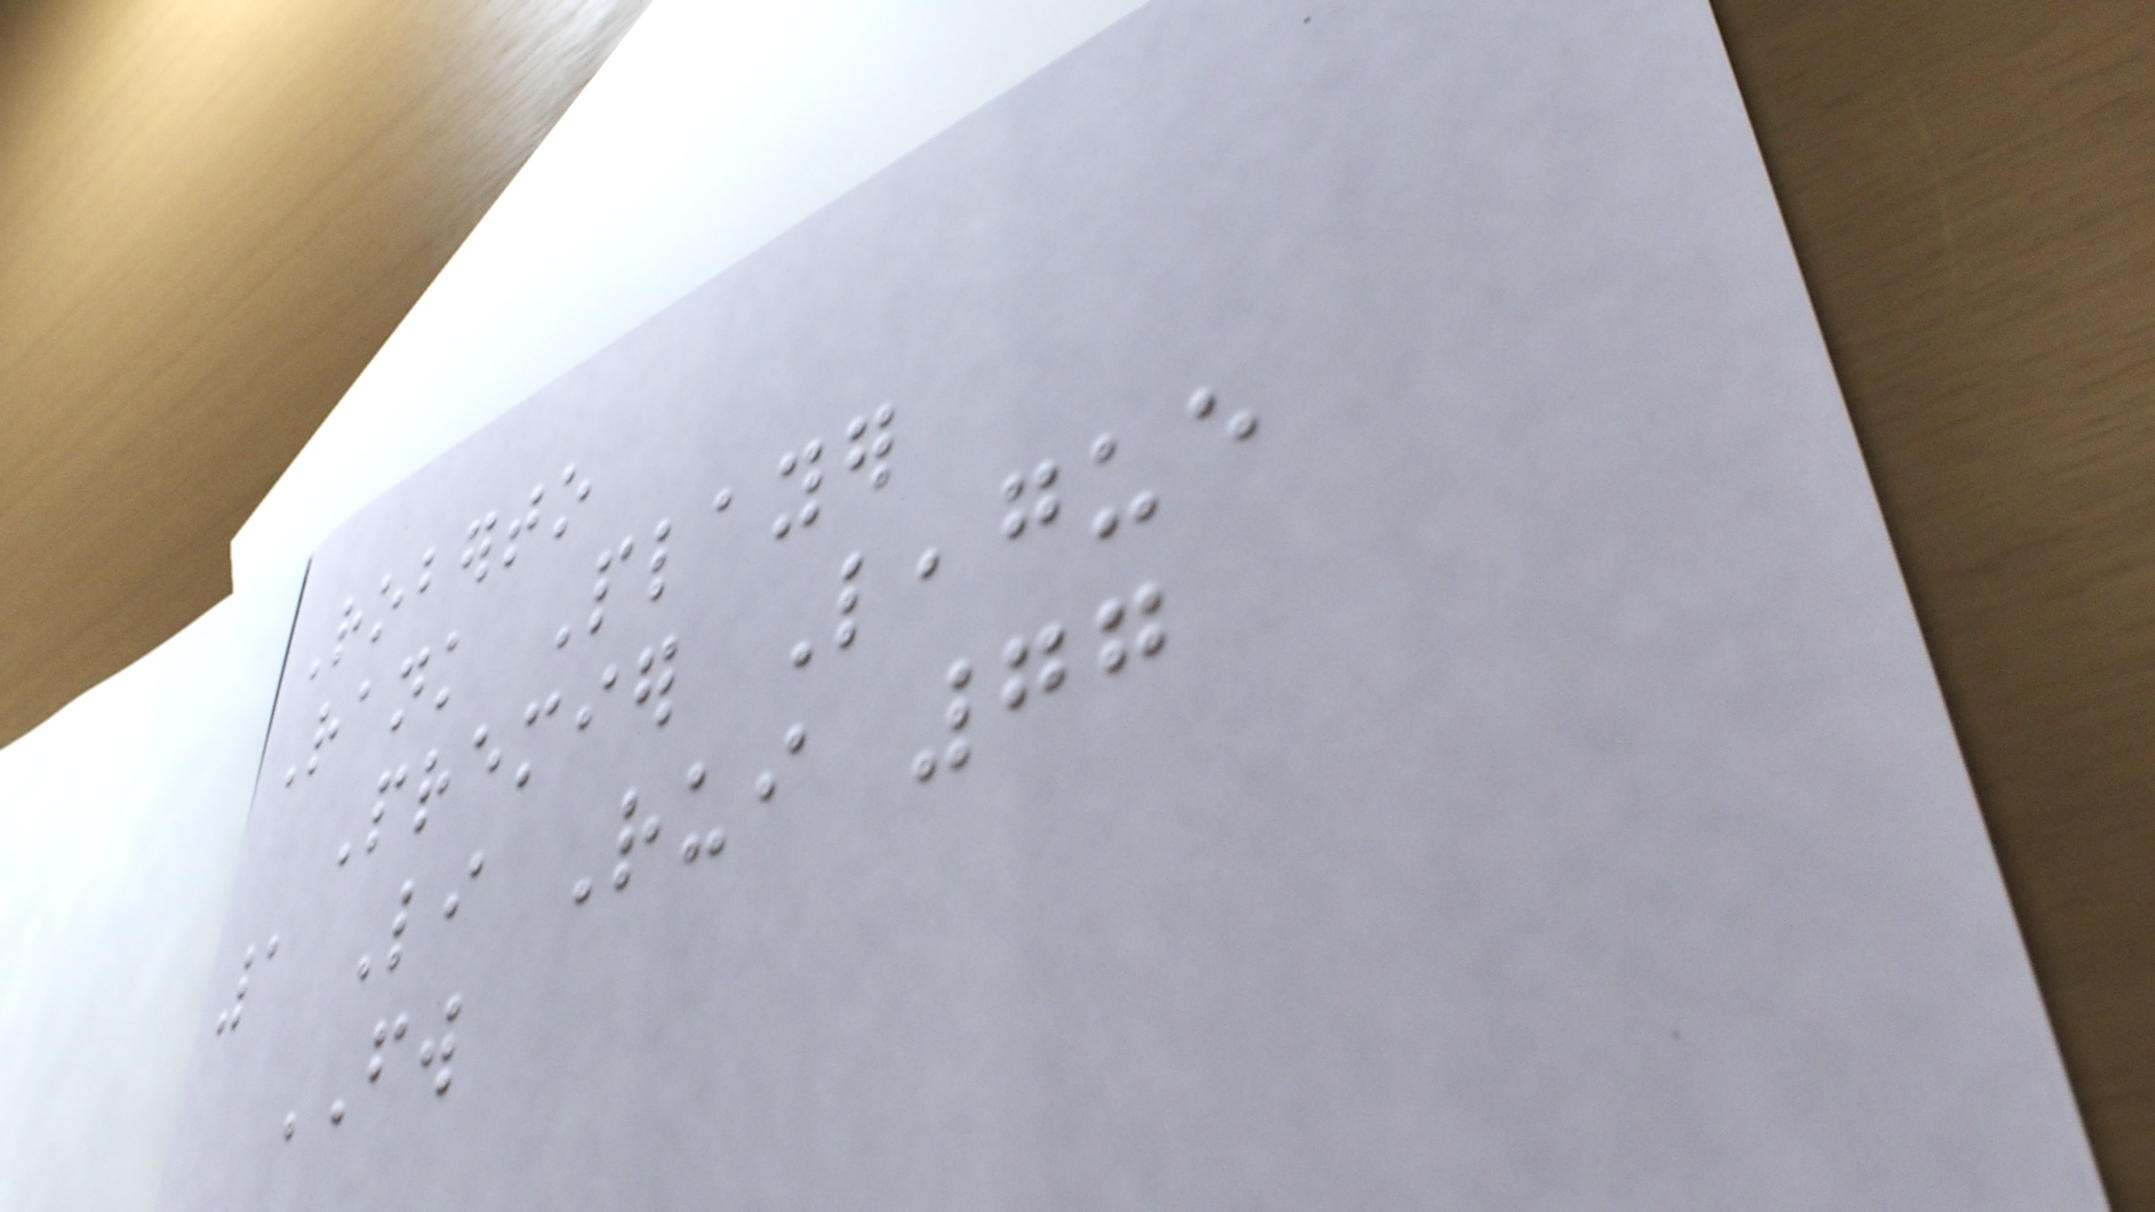Roberto
Rank Player
Premier League
1 Li Rui 77
FW
